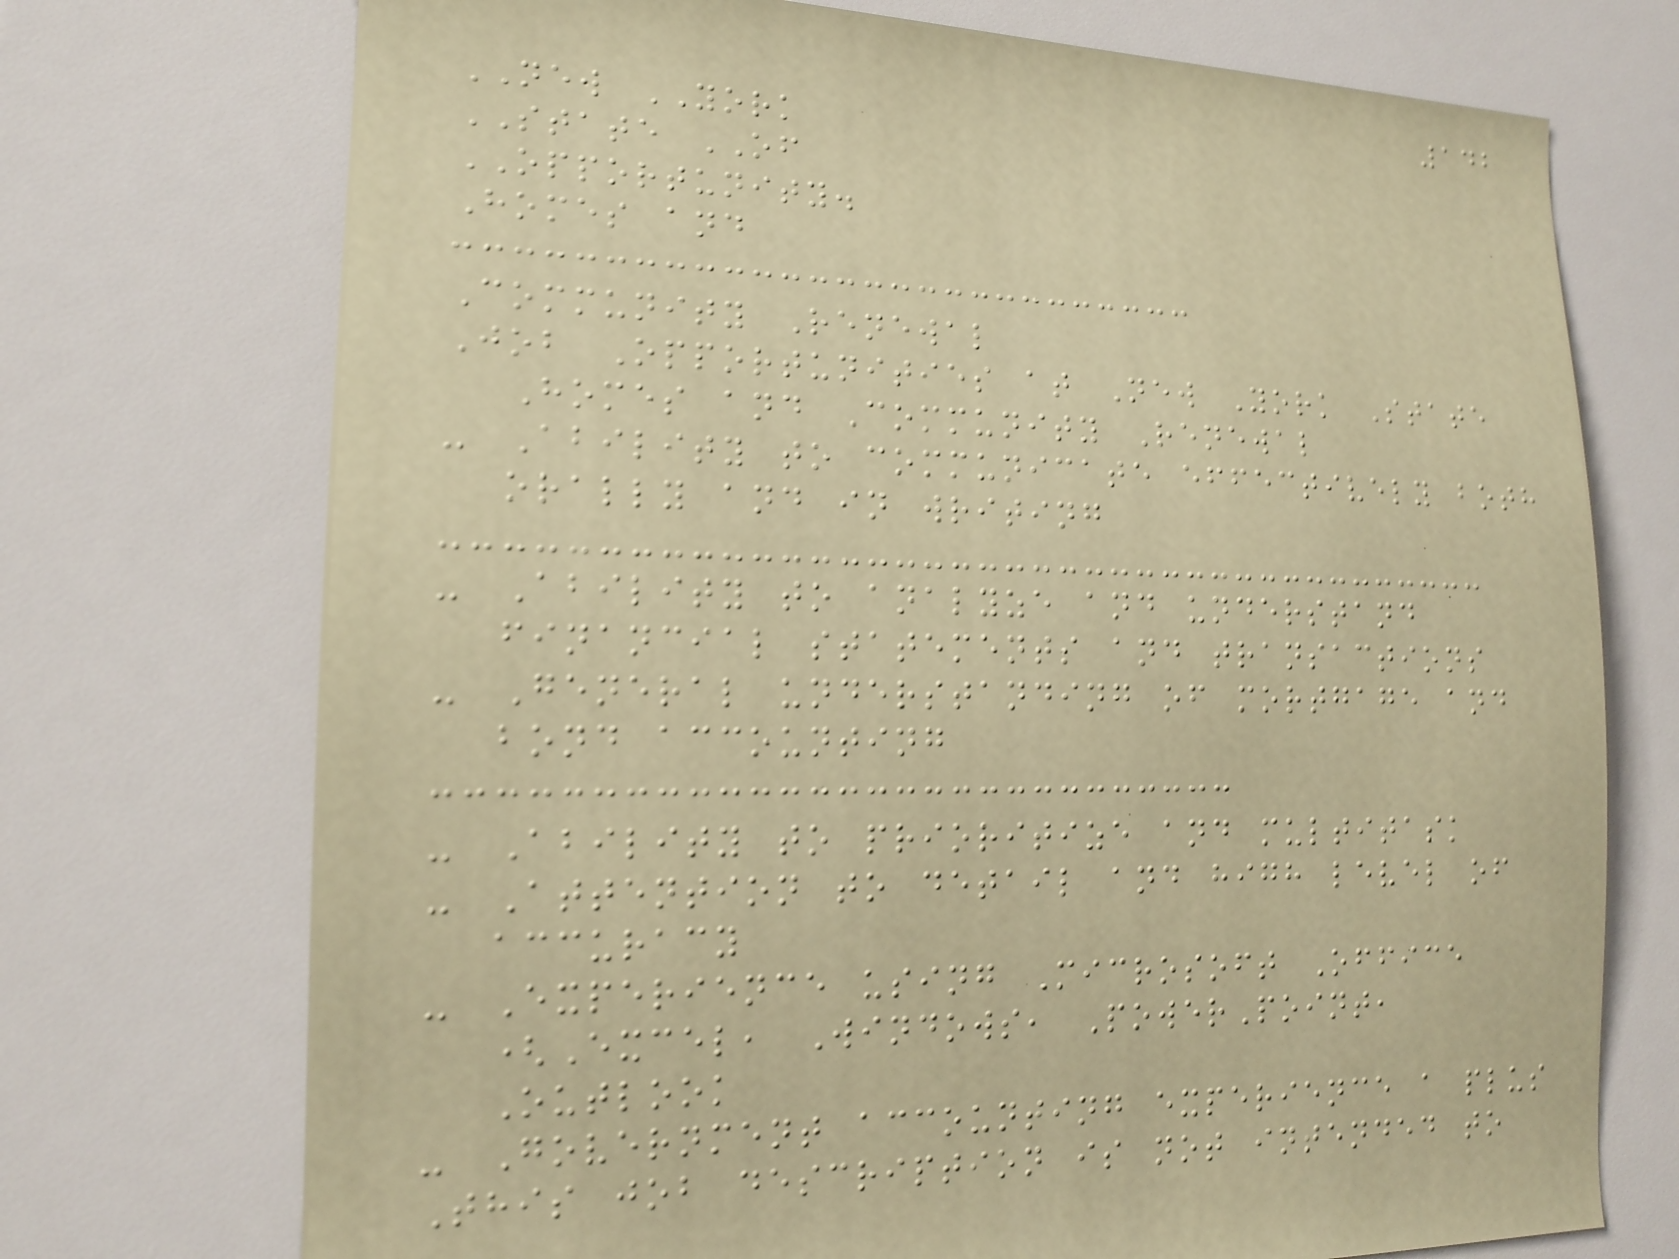142
NEW YORK
STATE OF
OPPORTUNITY.
Homes and
Community Renewal
Job Opportunities at New York State
Homes and Community Renewal
- Ability to communicate effectively both
orally and in writing
- Ability to analyze and understand
financial statements and transactions
- General understanding of mortgage and
bond accounting
- Ability to prioritize and multitask
- Attention to detail and high level of
accuracy
- Experience using Microsoft Office
(Excel, Windows, PowerPoint,
Outlook
- Government accounting experience a plus
This job description is not intended to
